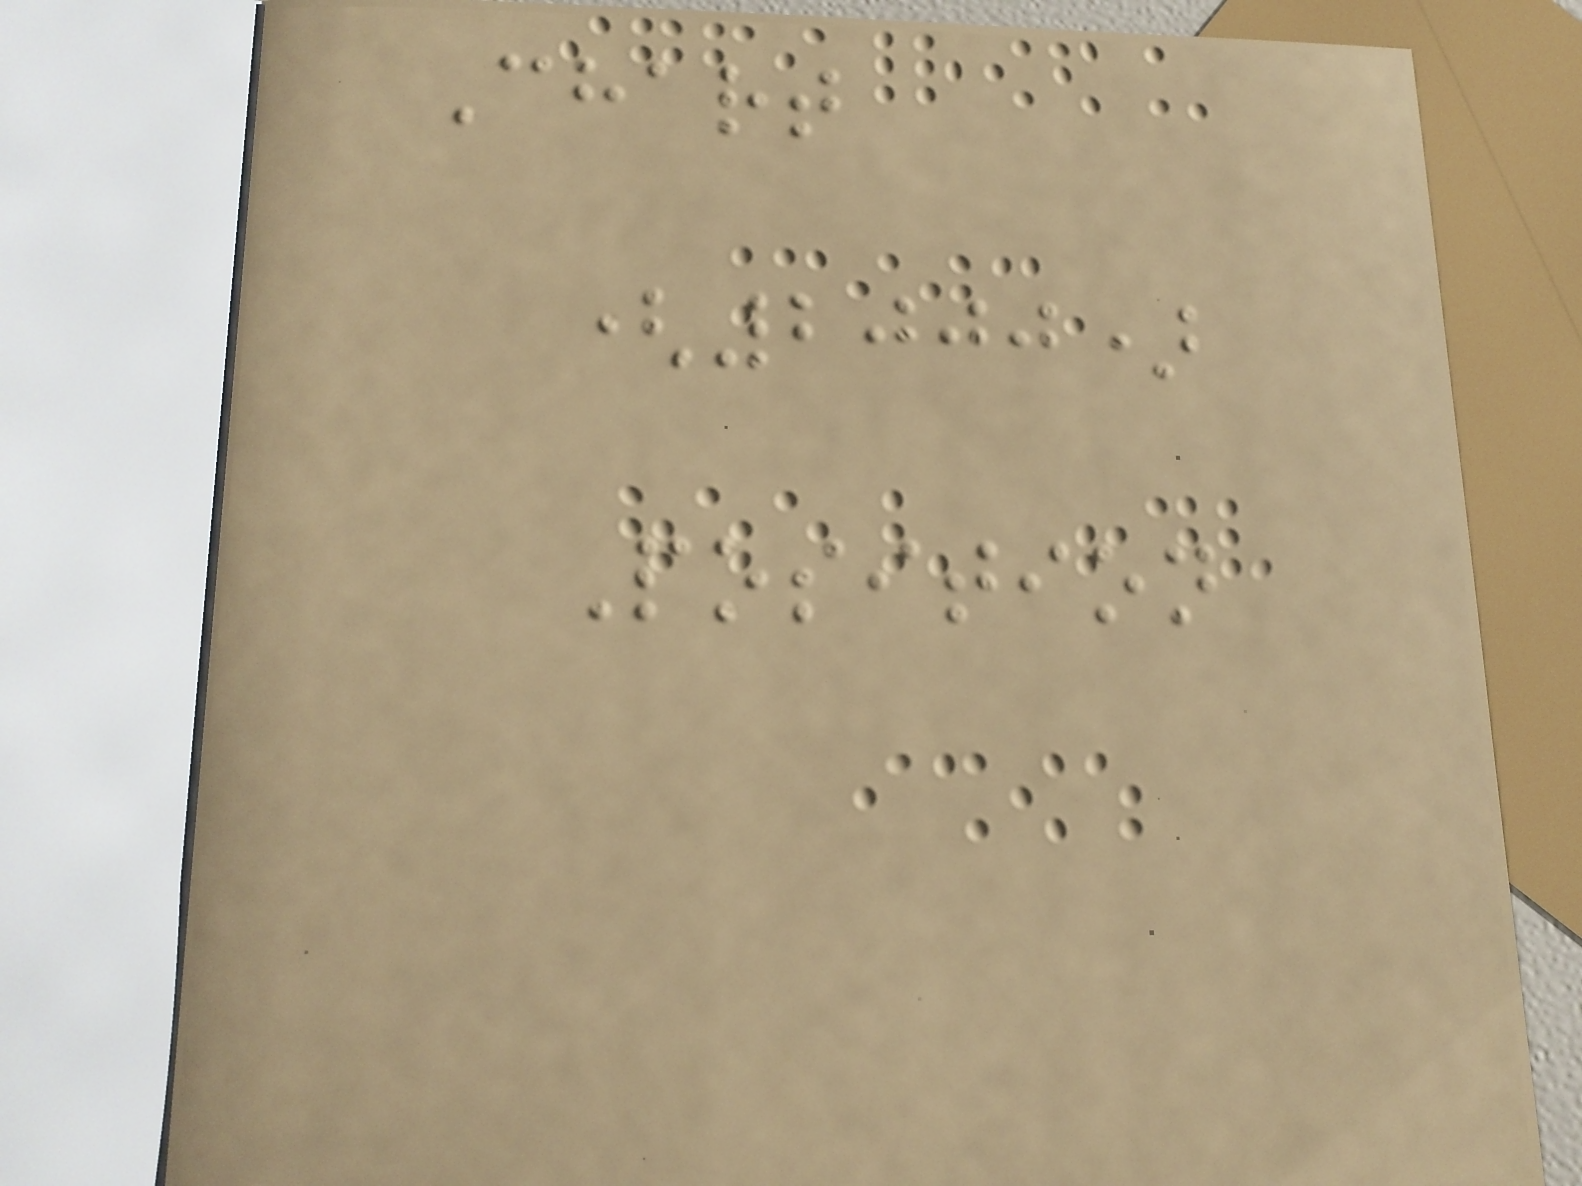Chart
(2000)
Position
